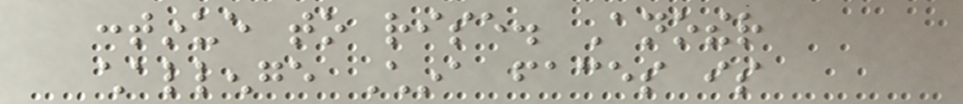continue to rise. Another
challenge China faces is
